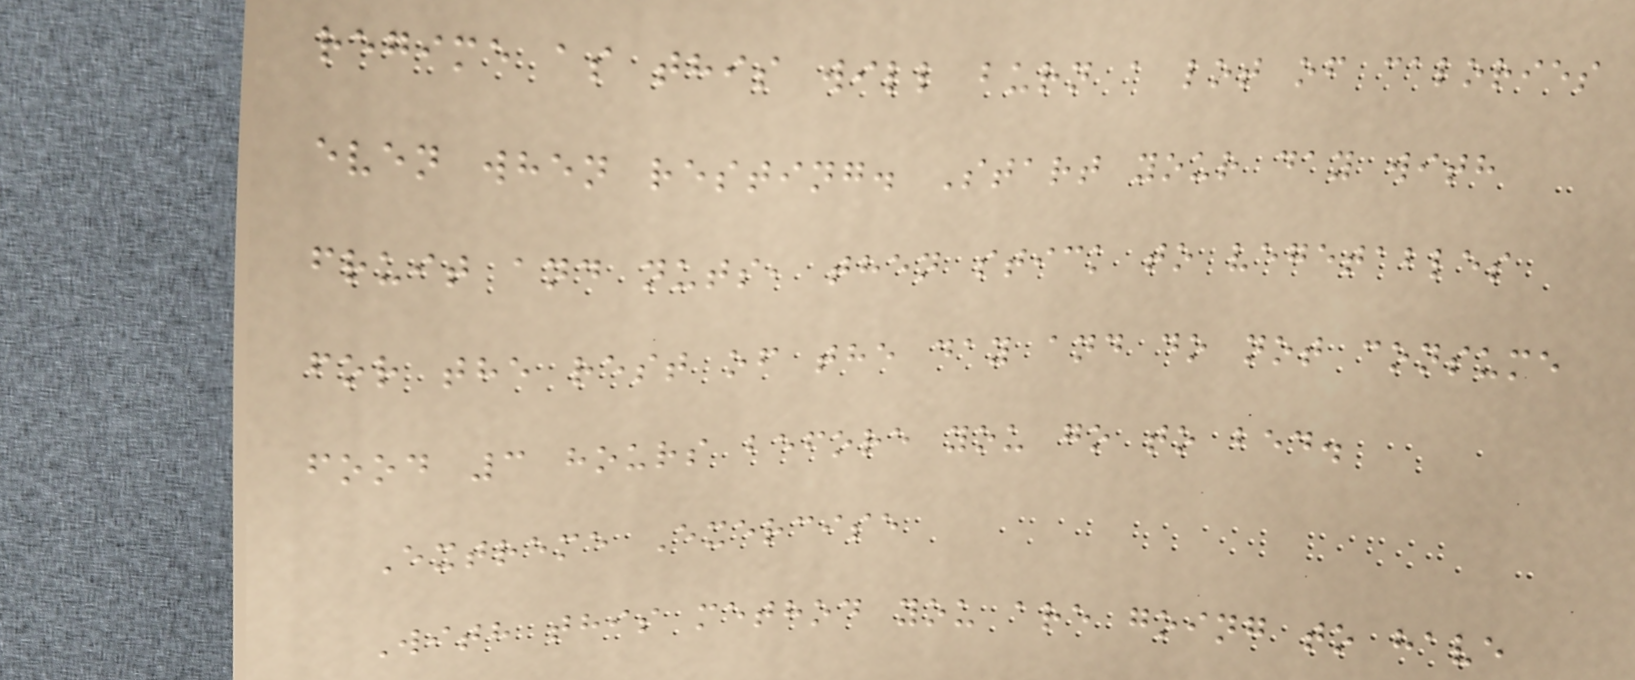regime as this will burn a lot of calories
even when resting. Start your day with
fruit and nuts, then stick to vegetables
for the rest of the day and do not consume
food 3 hours before you go to bed.
Extreme Exercise
With this method you are going to have
